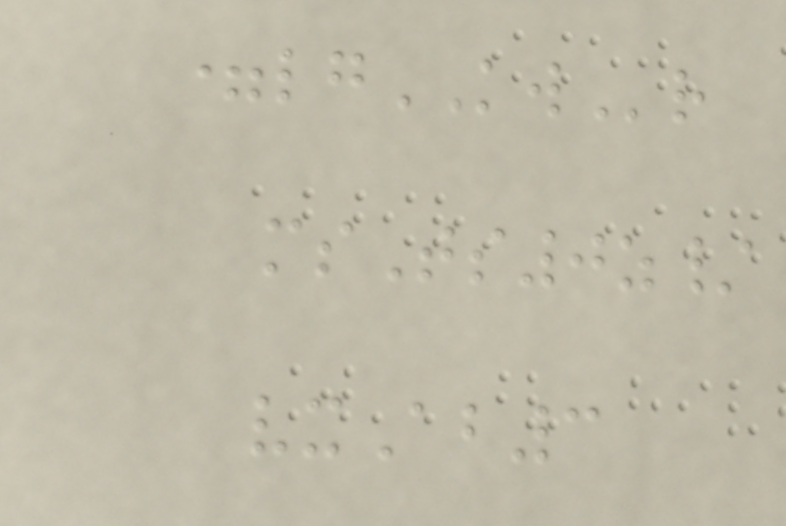=lgKWr
msTs0z/
vxAb3
